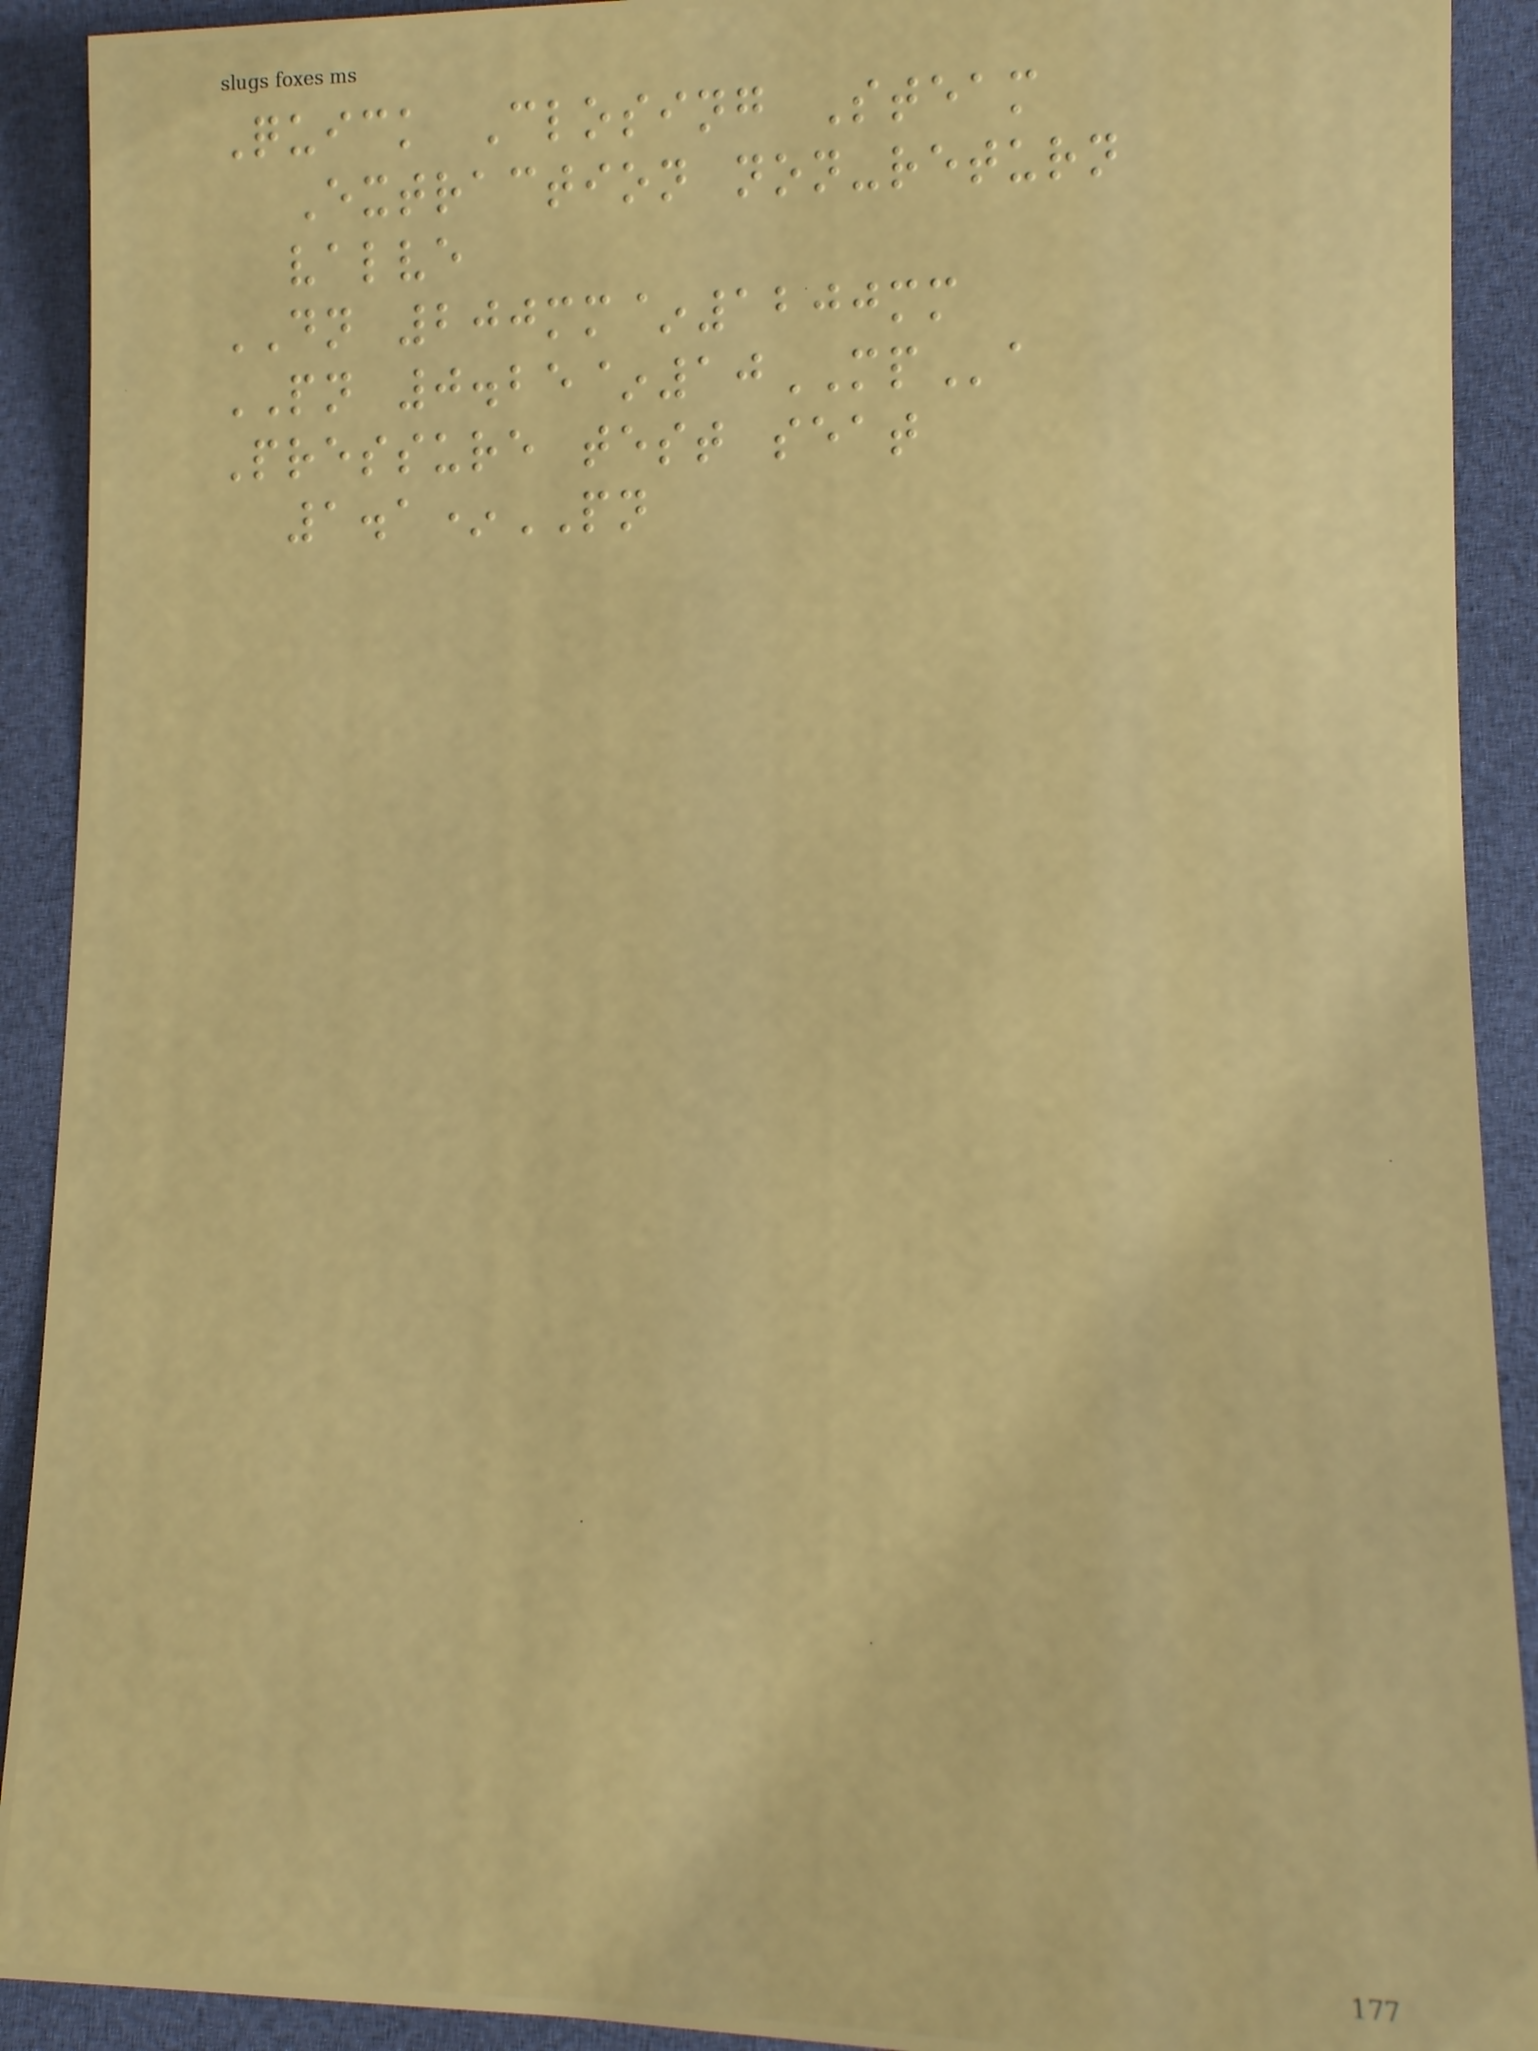Quick Closing Steam
Extraction non-return
valve
DN 200mm~1200mm
PN 0.25~10MPa
Pressure test seat
1.1*PN
